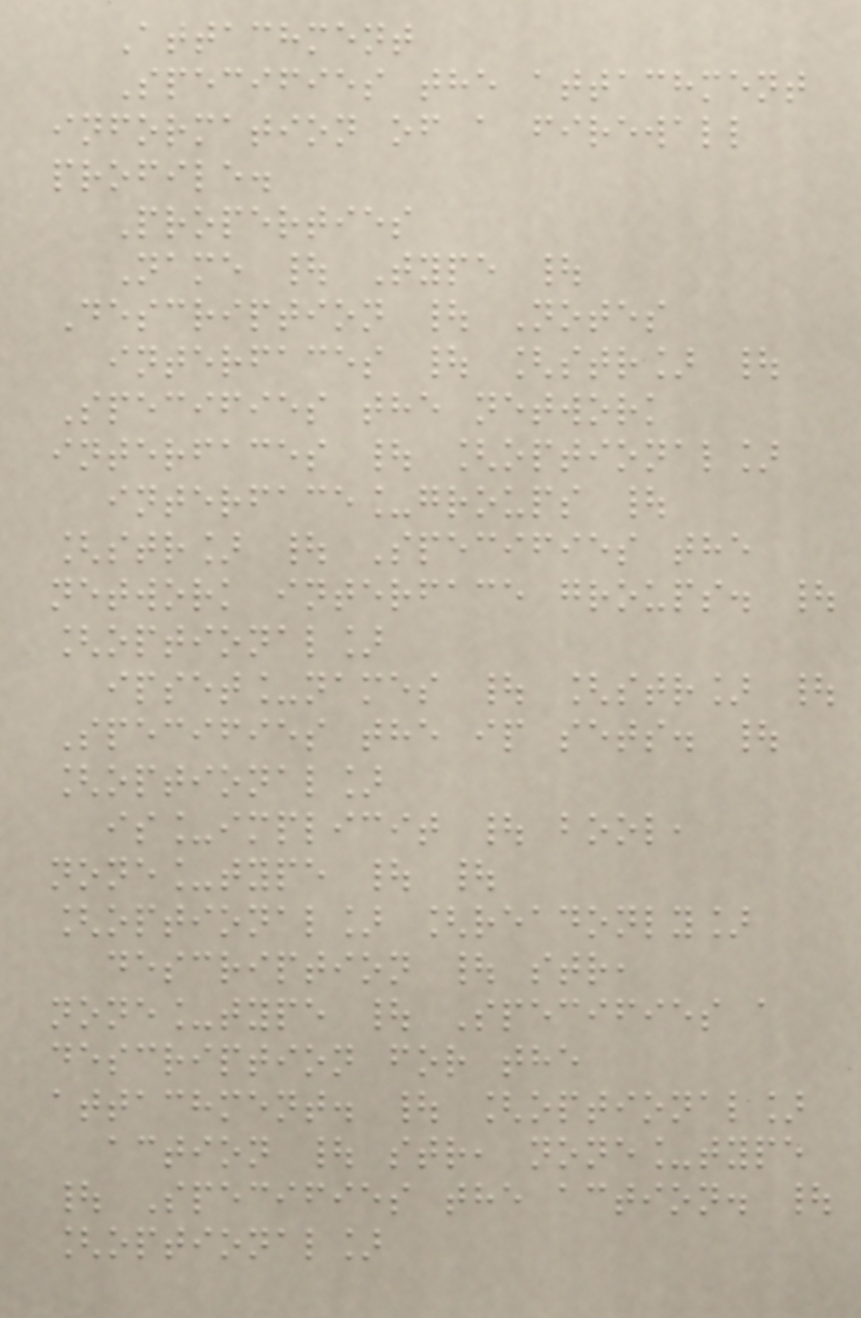Attachment
Specifies the attachment
information of a firewall
profile.
Properties
Name | Type |
Description | Notes
interfaces | [str] |
Specifies the network
interfaces | [optional]
interface_groups |
[str] | Specifies the
network interface groups. |
[optional]
ipset_names | [str] |
Specifies the ip sets. |
[optional]
is_implicit | bool,
none_type | |
[optional] [readonly]
description | str,
none_type | Specifies a
description for the
attachment. | [optional]
action | str, none_type
| Specifies the action. |
[optional]
